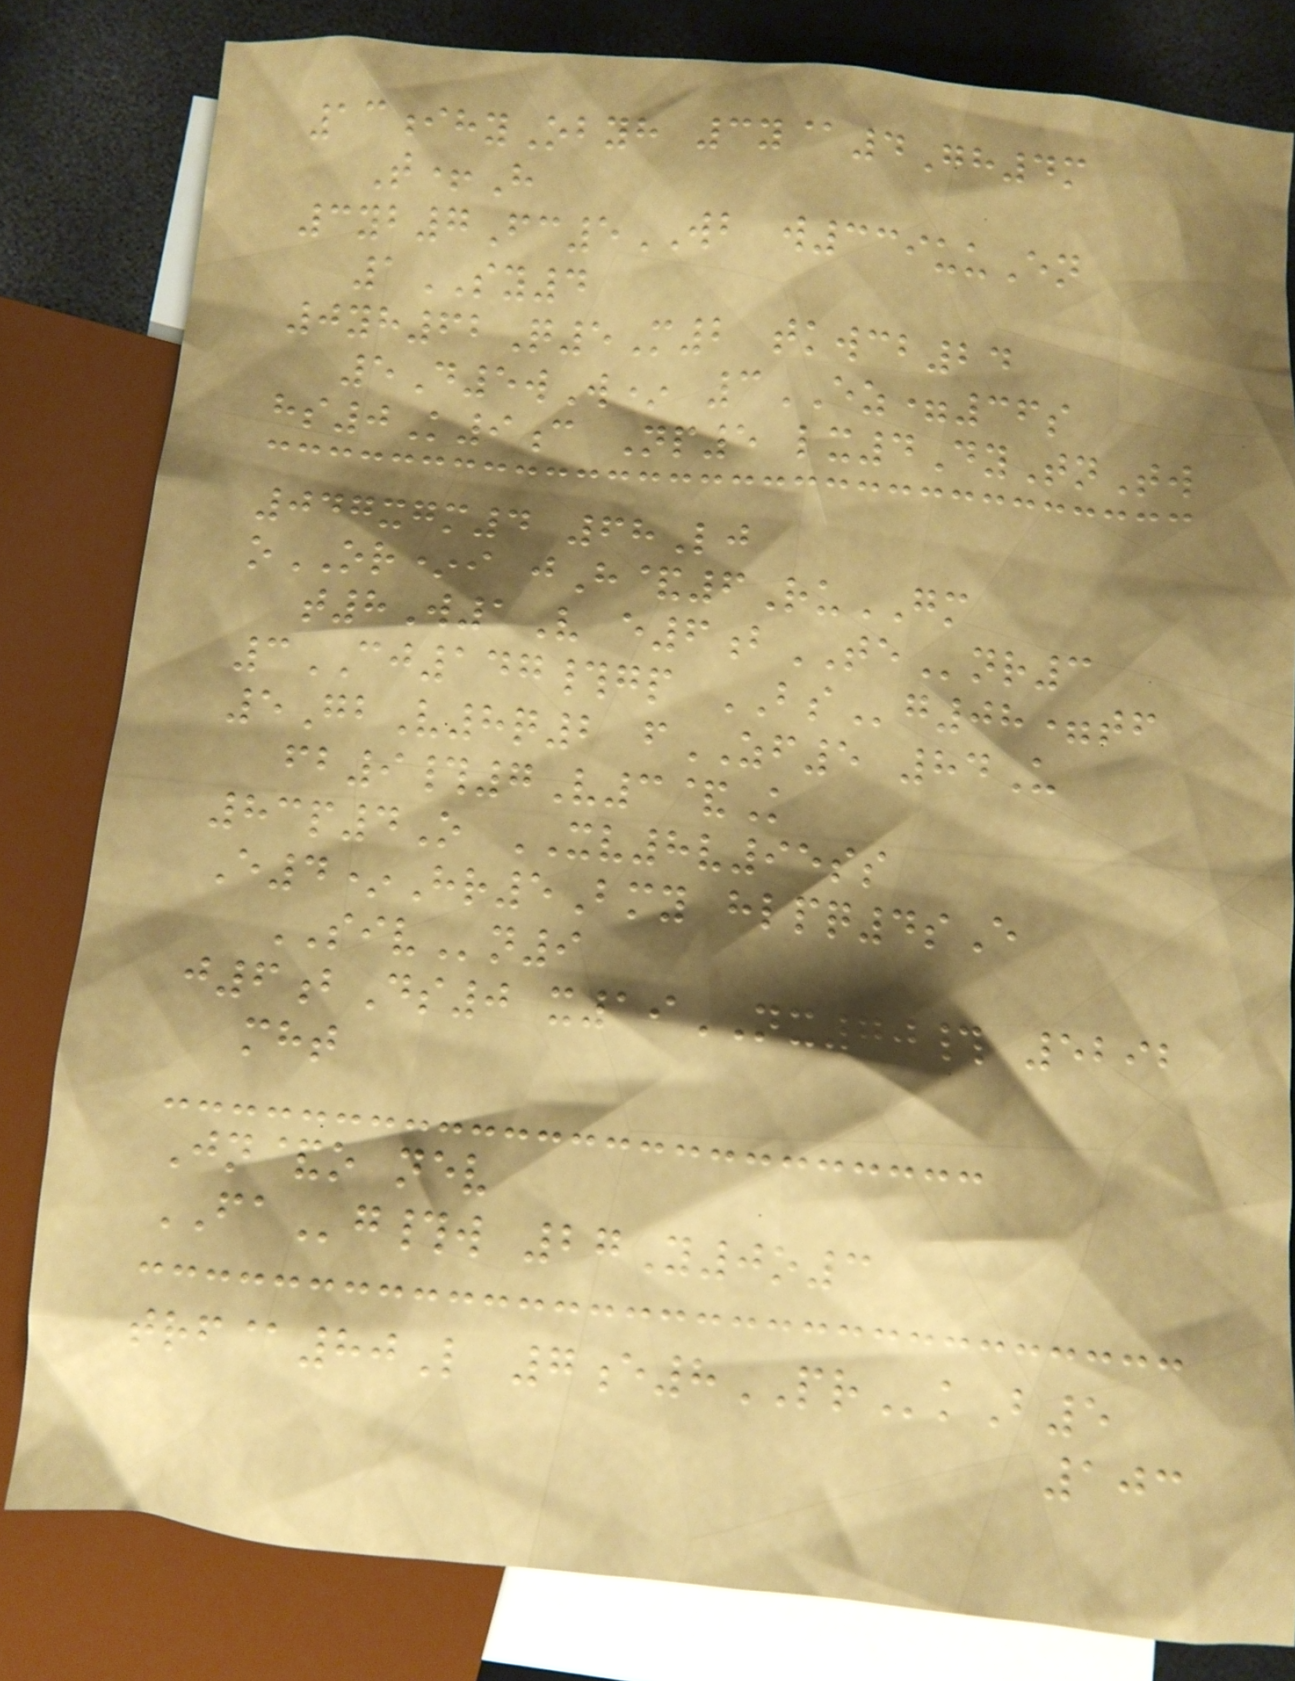13ihyObyh 3y@4Gh4m
T+H
3yb7Fc5WB w339uuEn
1SY4
0yh62Q5M2 tkwcb24
5D5wW* 3EZ=36s
hs0K9c Np5 lx4DyTnTw
047xgm4 68Lj
oOR*i jH&6RuGM
t8W1V e6bTEnr3
3CJ147#gp BSg08=tf
5GbV8q2 fZF5 84U
fb9#7V3&K
83p4O XV8v95ss
E4*Hr5Bmy hlpq4sE
SIVn9
j6bDs0 x19NX70# 5292
mht
Jn&o nev
FAg#w 27Y0o3
trf@80L 7e8PRkB5
103
